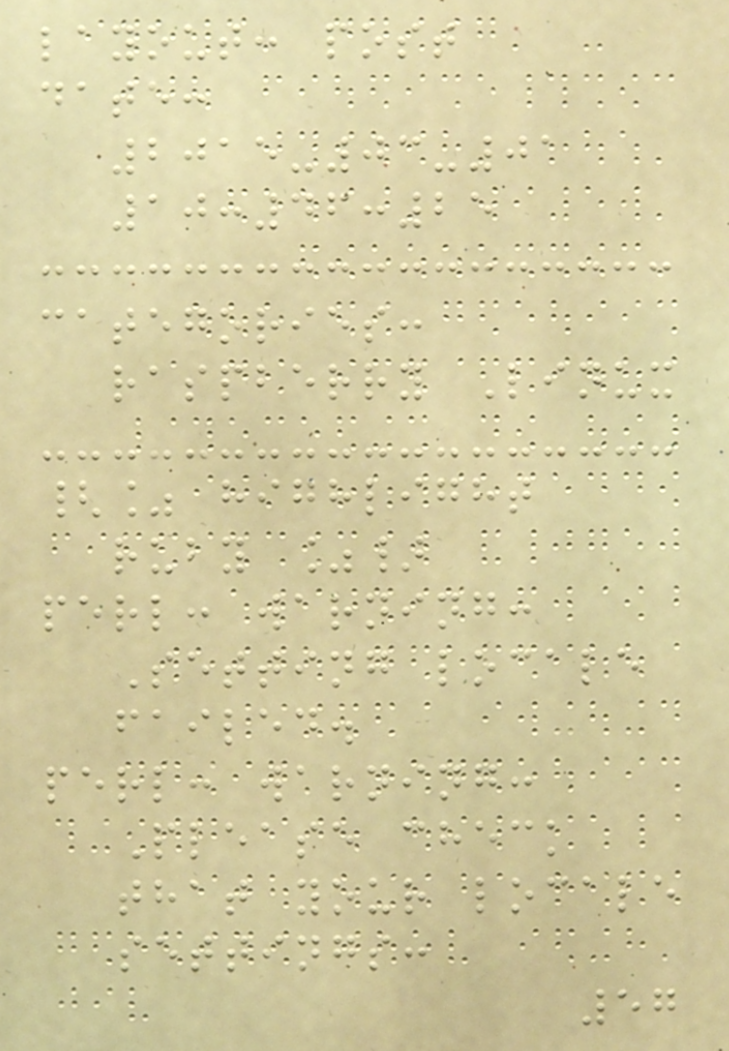layout: post
date:
2015-03-01
10:46:25
categories:
raspberry Linux
{% highlight
ruby %}
perl: warning:
Setting locale
failed.
perl: warning:
Please check
that your locale
settings:
57
